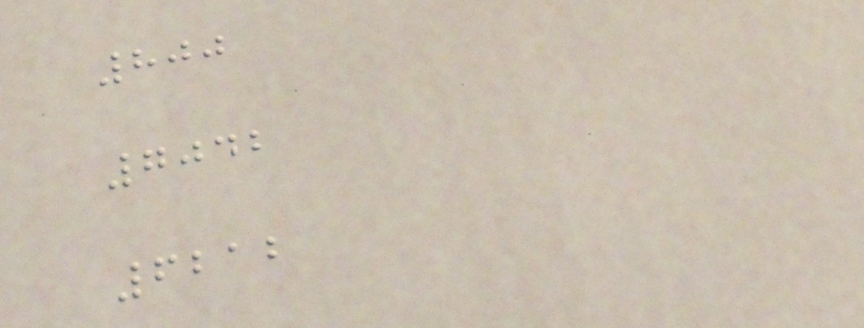800
7042
6212
